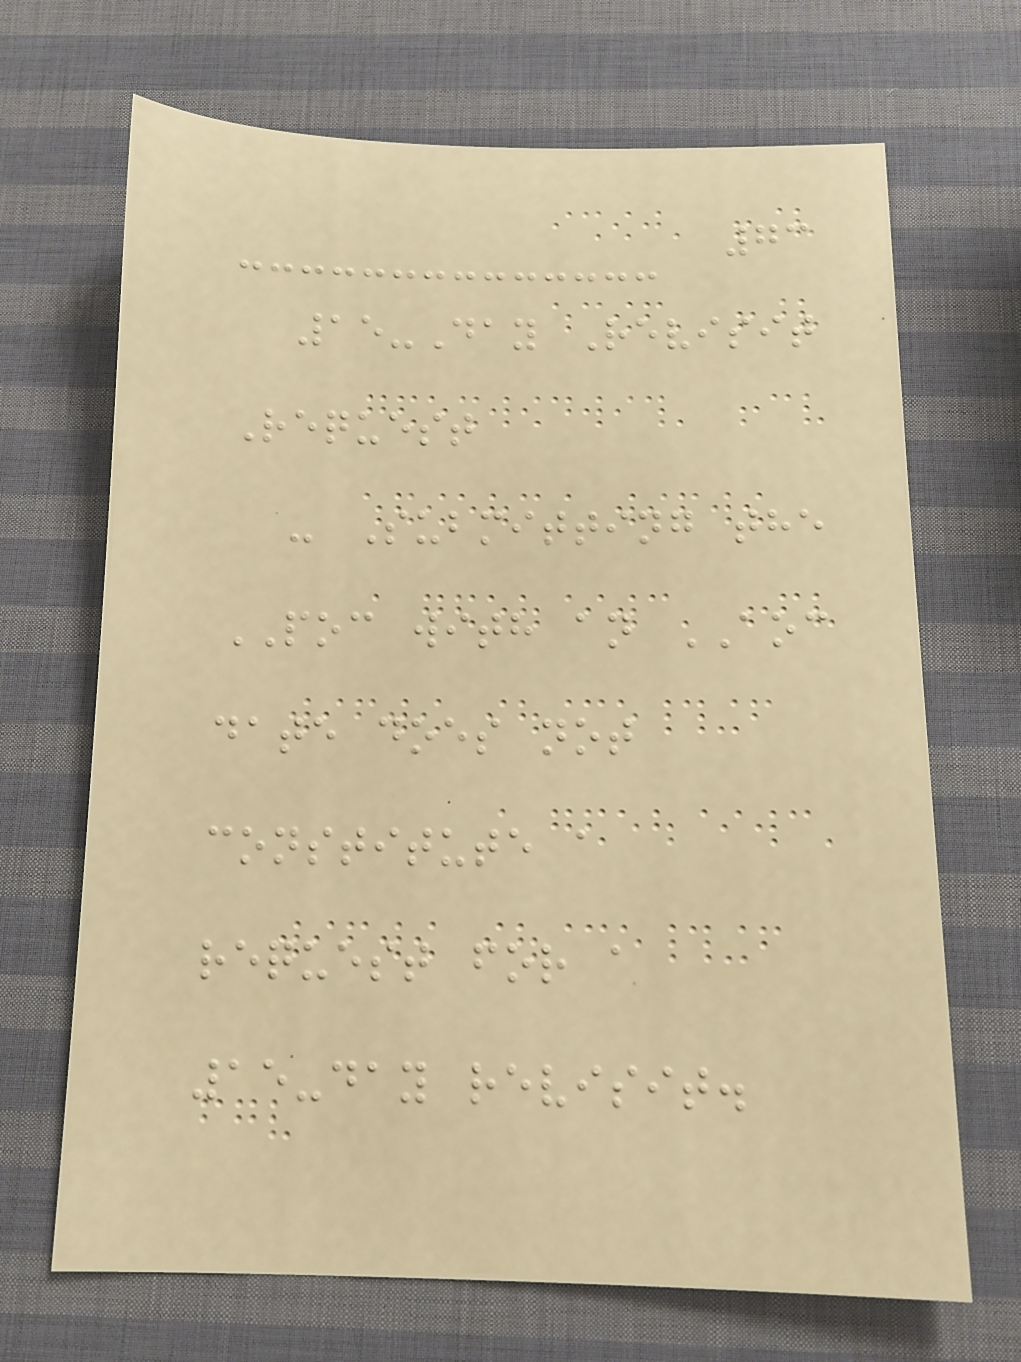73
15-Day Revisit
Request
- Submitting the
POC with an AOC
date does not
constitute a
request for a
15-day revisit.
